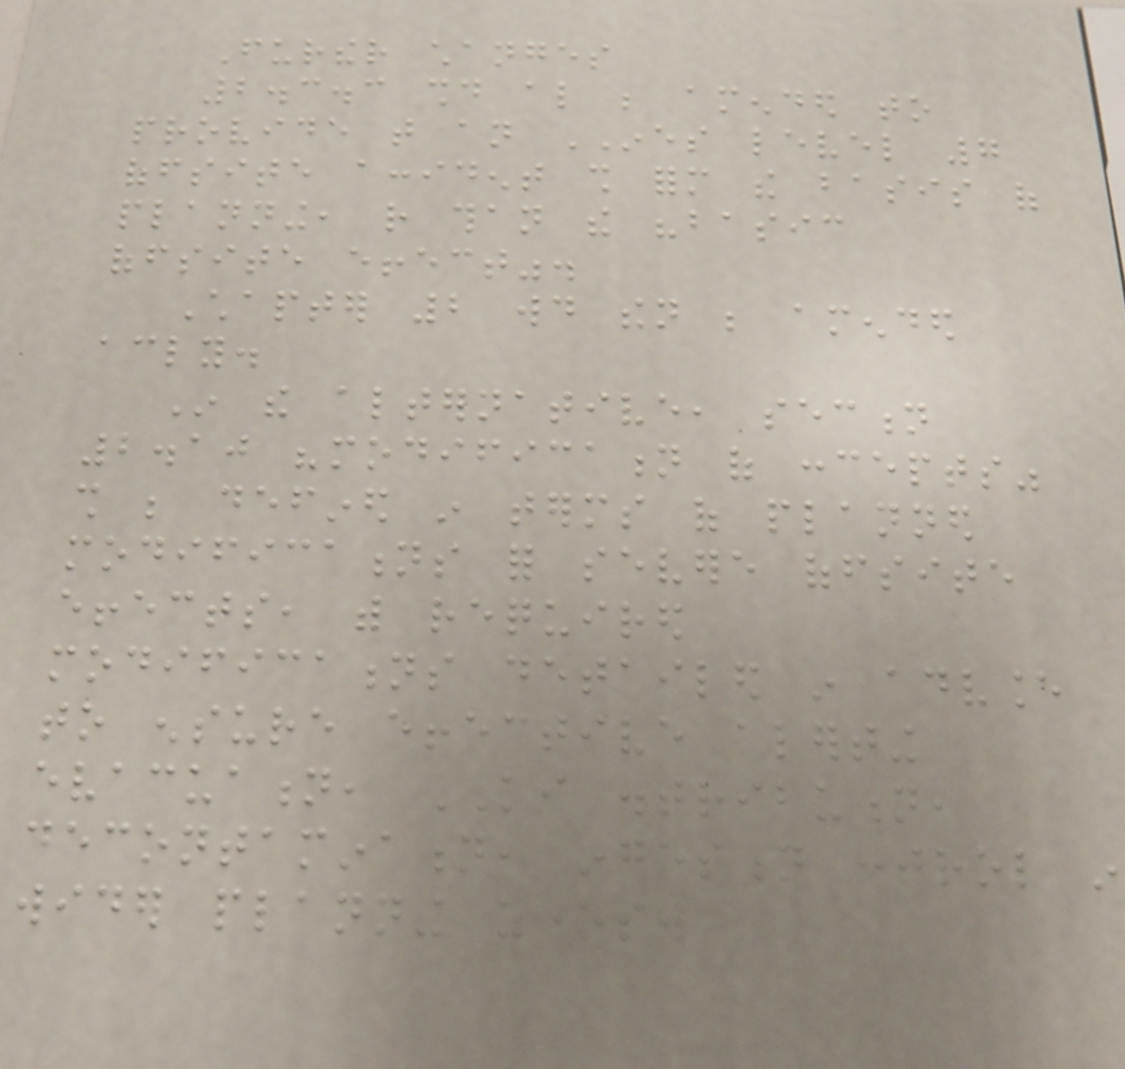Further changes
2.3.3 should also be amended to
provide that an INES level 7
offsite accident shall form the basis of
planning, rather than the "basic
offsite effect".
Chapter 2 would then be amended
accordingly.
In the alternative, section
2.10 "modification of concepts"
shall be defined in terms of planned
modifications for severe offsite
effects, with required
modifications detailed in advance
to ensure effective alerting
evacuation, KI distribution,
decontamination, ingestion control in
wider planning zones.
